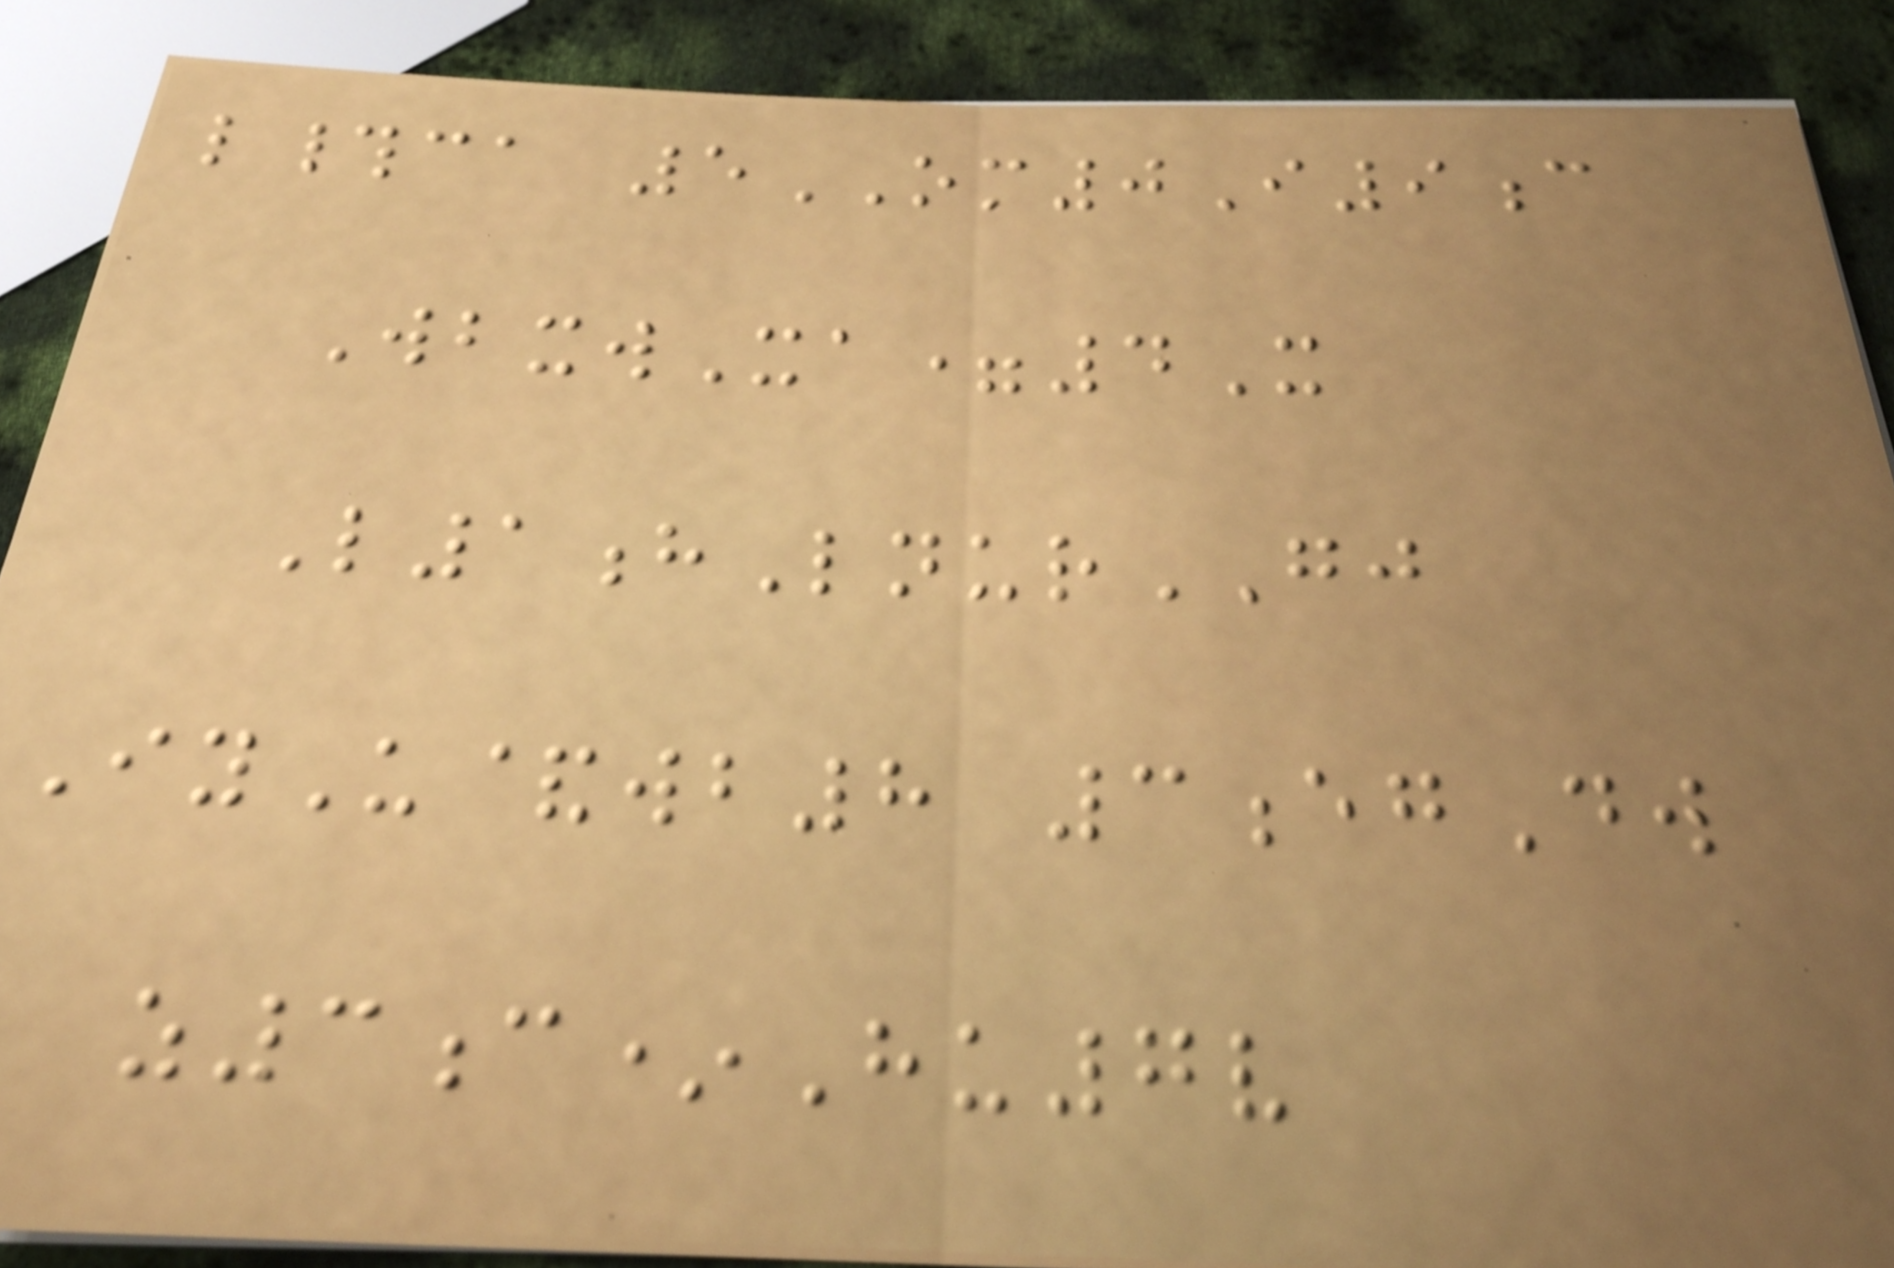l#ca 5OM0I9c
WbxwXa=4X
L1hLnurGJ
IyU&wb8 3egDw
z3c*Hu7v
